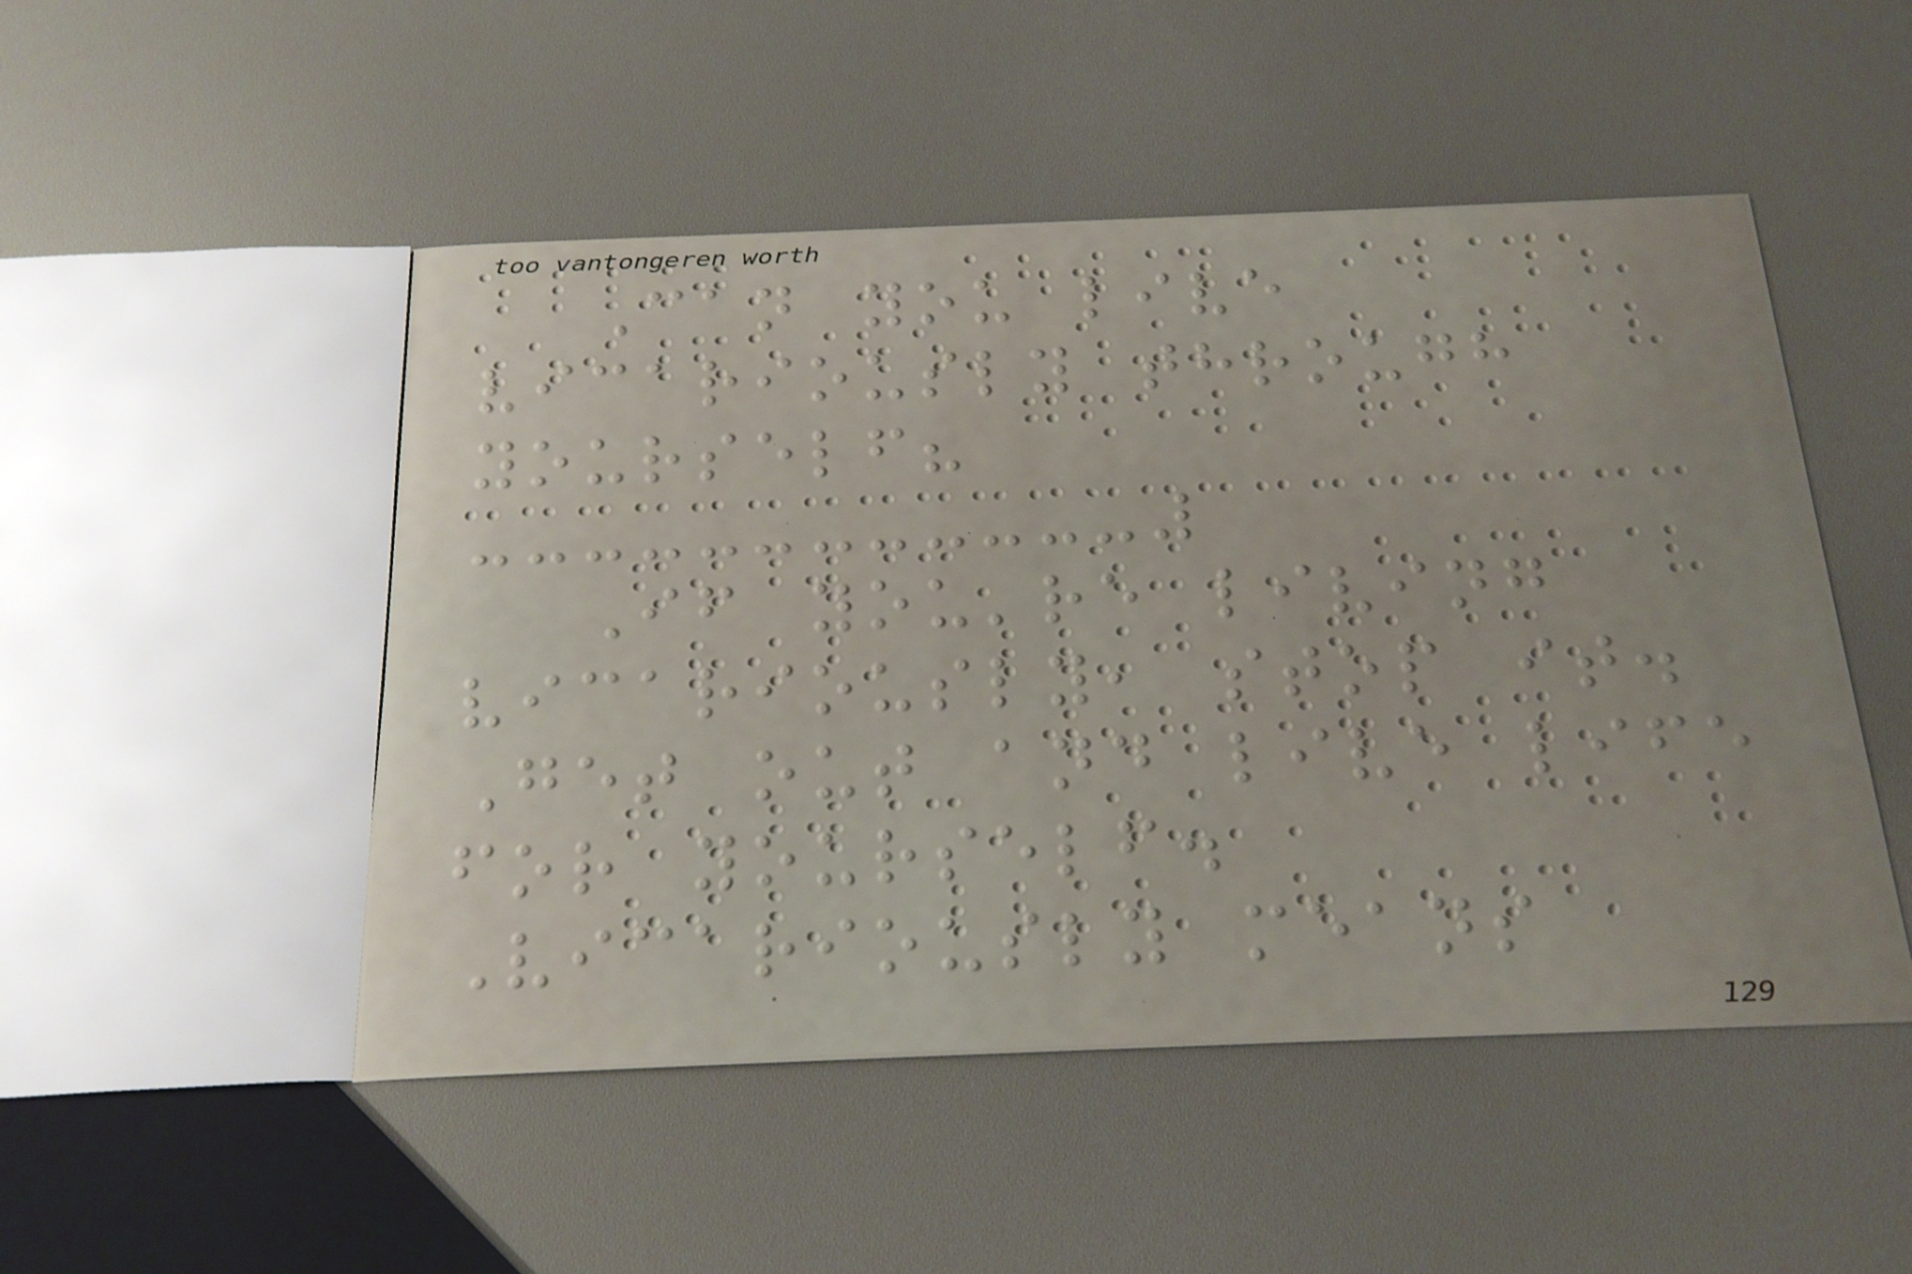Can you live
vicariously through
yourself?
If you're living
vicariously, stop it.
Get out and live life
for yourself.
Vicariously means
